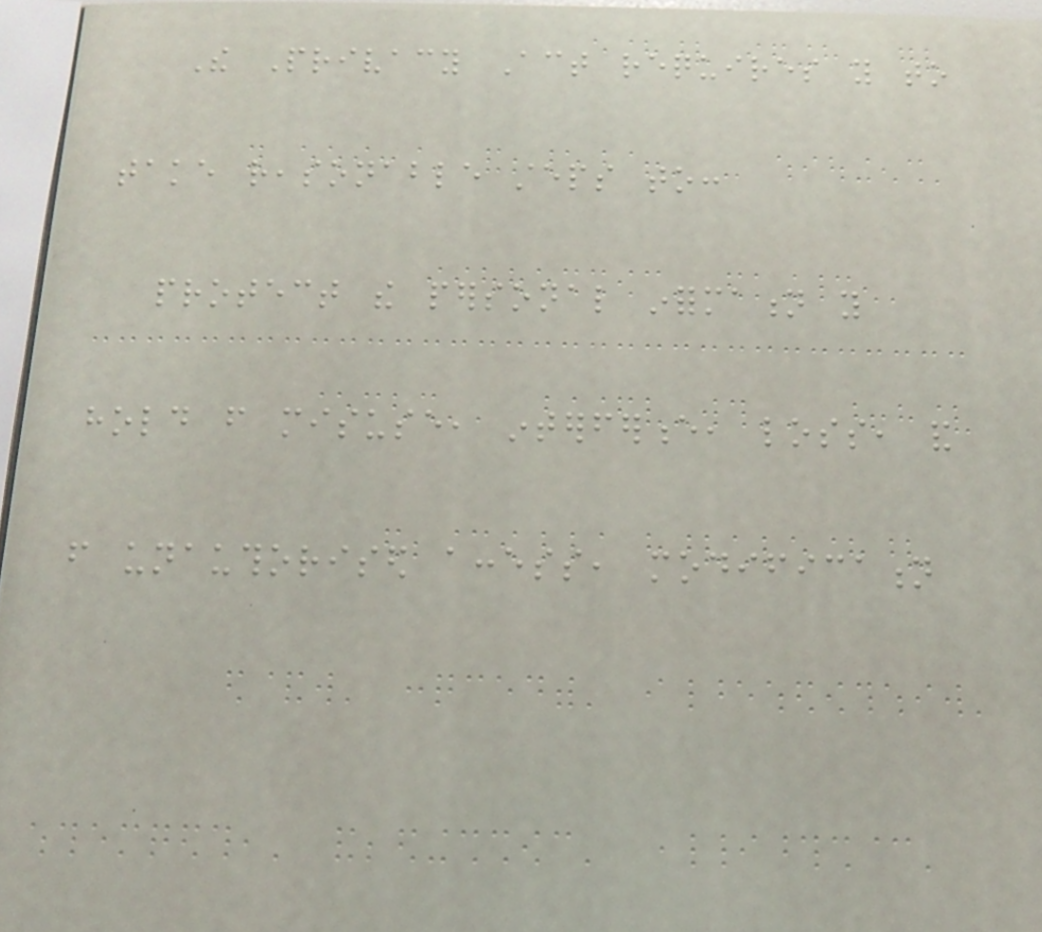The Privacy Act requires you to
take reasonable steps to:
protect the personal information you
hold from misuse, interference, loss, and
from unauthorised access, modification
